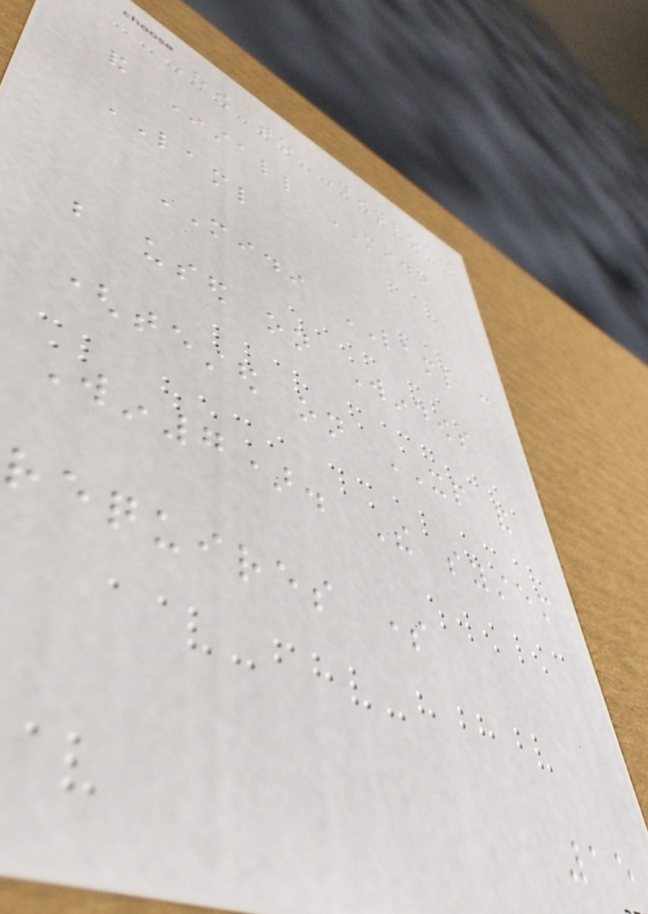How to Download
and Install MIDI
LAML
MIDI LAML can
be used on Windows
(tested on XP and
Win7). The system
requires some
15
